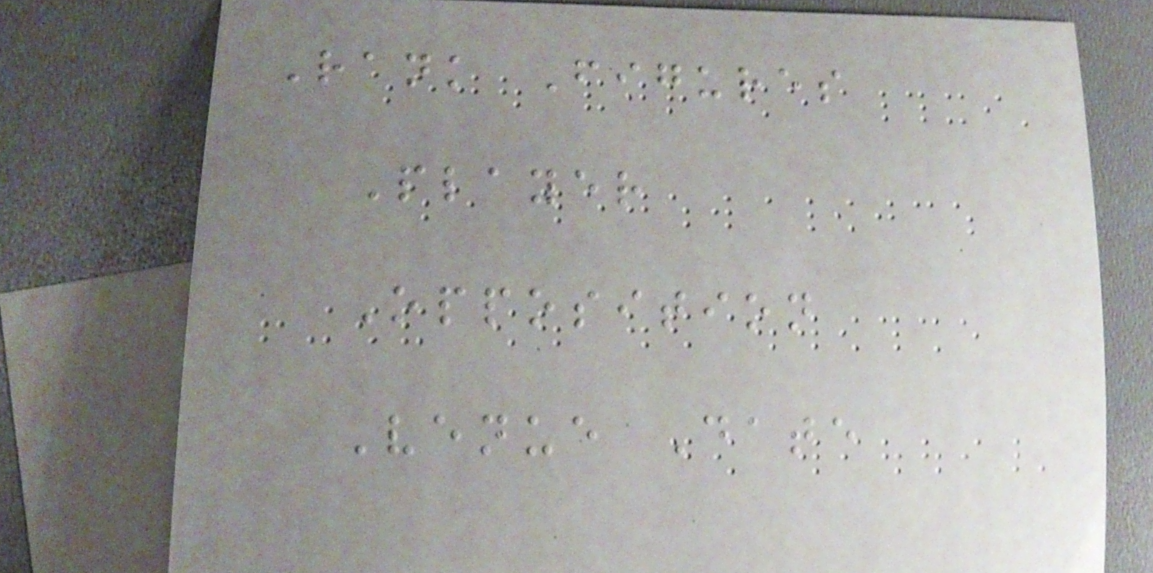Rank Figures
Player
Opposition
Venue Date
